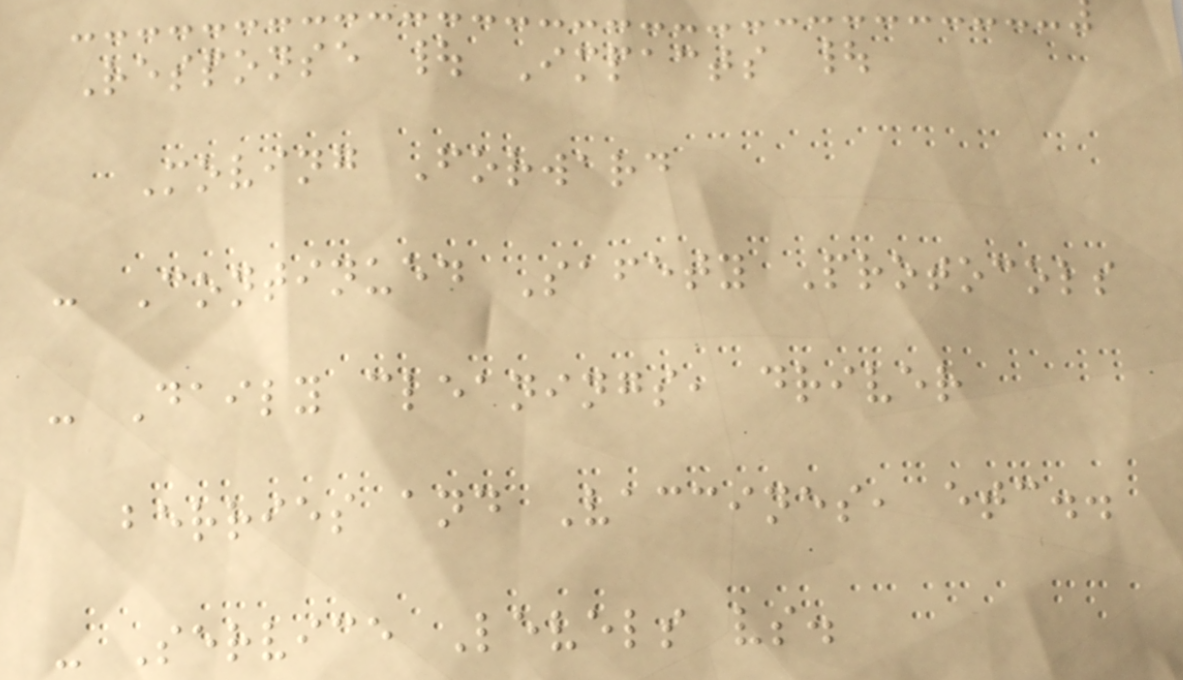Response | Impacts |
Moving Forward
- Continued Safety Protocols
- Daily cleanings, driver
berries and Vaccines, etc..
- Service Levels vs.
